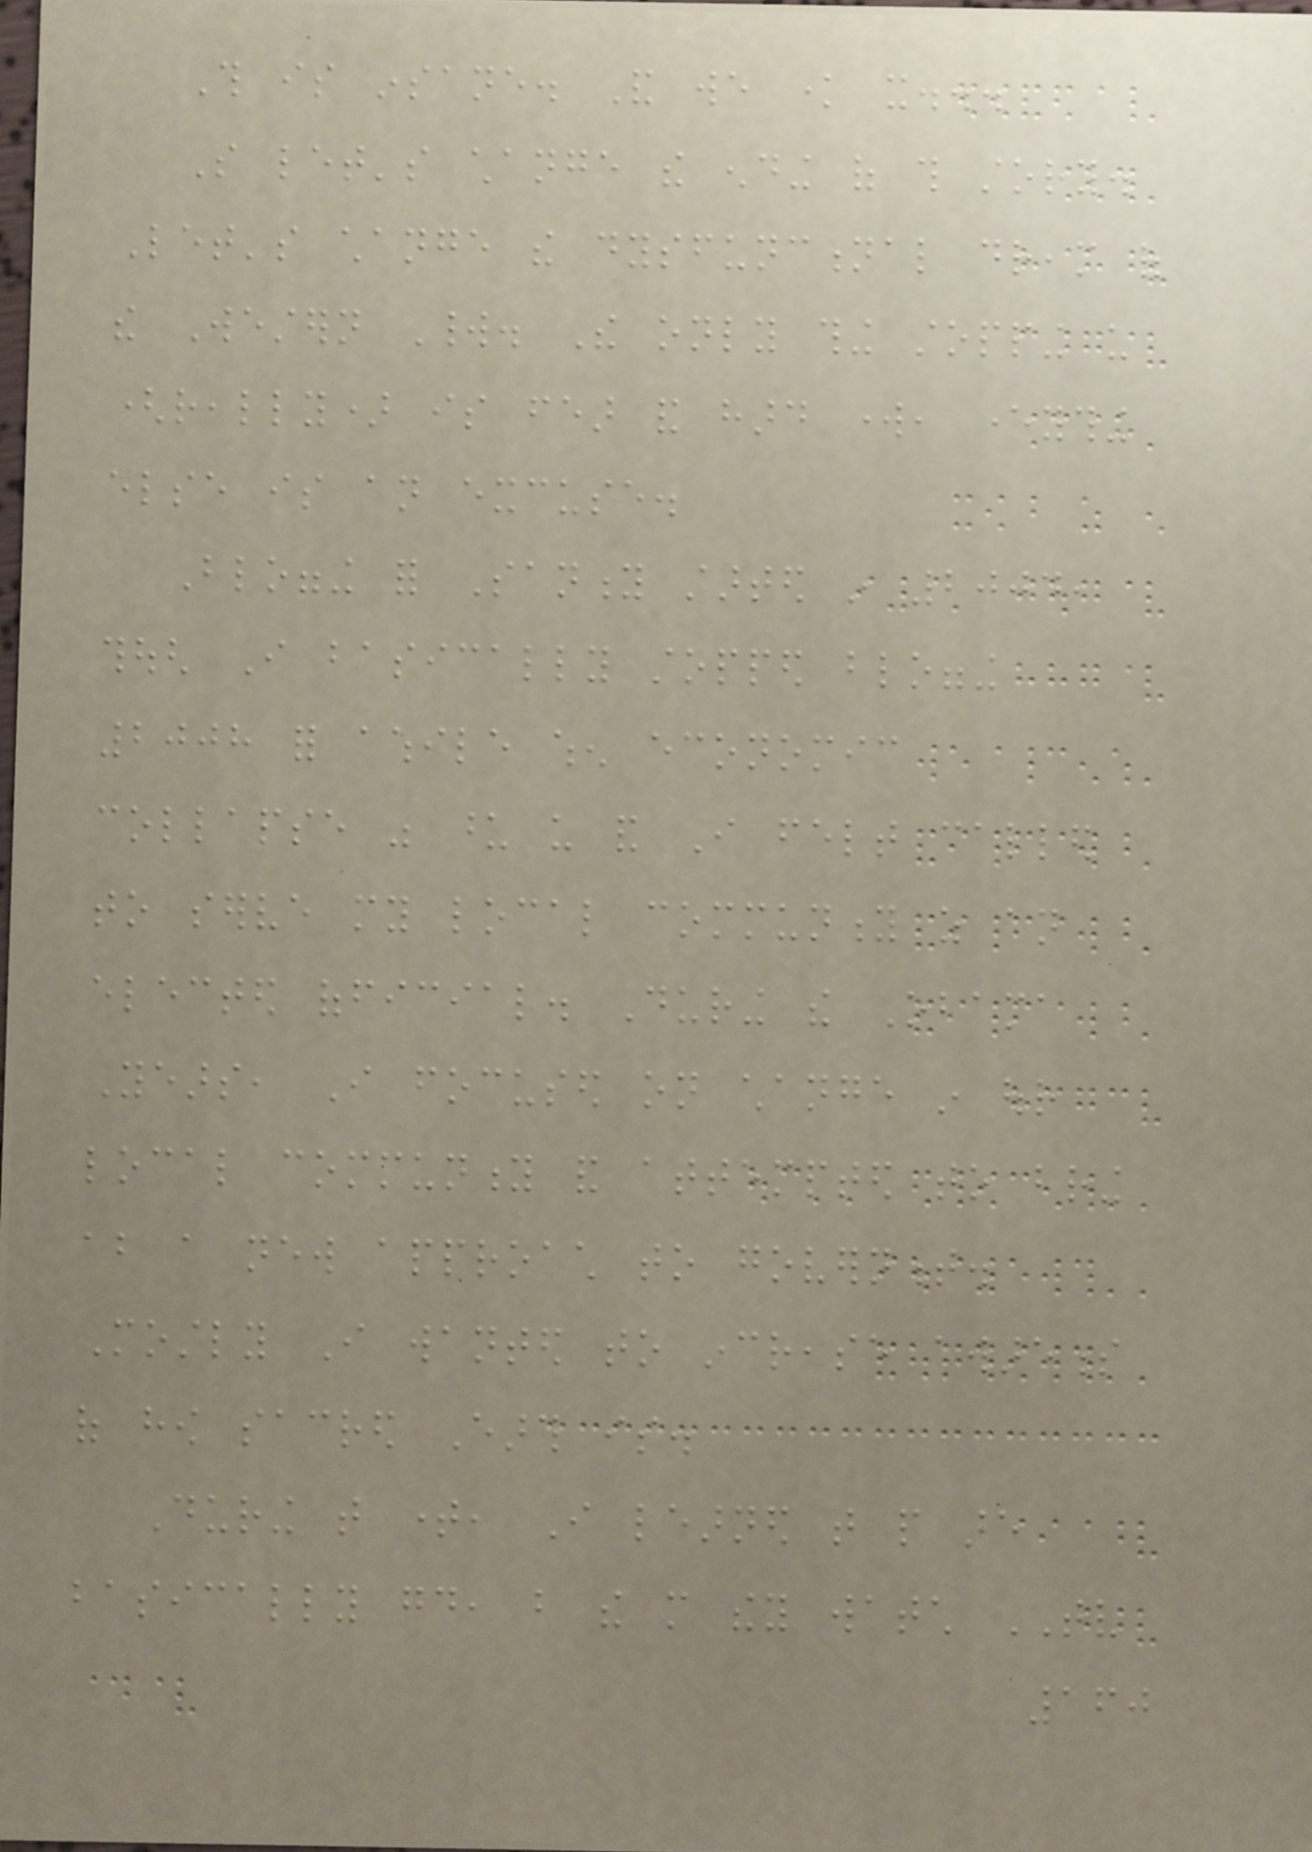This is insane. And we know it...
So let's change the ending of this story.
Let's change the dysfunctional dream of
the Western World. The only thing stopping us
(really) is fear and hard work, everything
else is an excuse.
Blogging for Sanity started in 2004,
though I basically stopped blogging
2008 for awhile when economic
collapse was upon us and I felt called
to serve my local community as an
elected official. During the Obama
Years, I focused on change in our
local community and attempted to bring
about a new approach to government.
Mostly I wanted to increase awareness
of how sacred Earth is.
During that time, I learned that people are
basically good, but the more they watch TV
160
